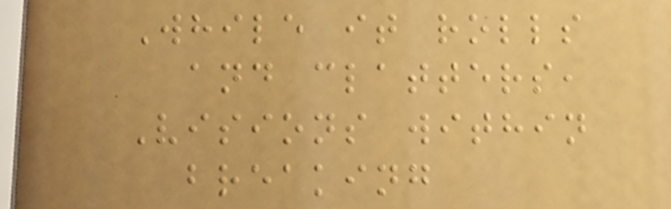While it rolls
and clatters,
Visions within
breaking
